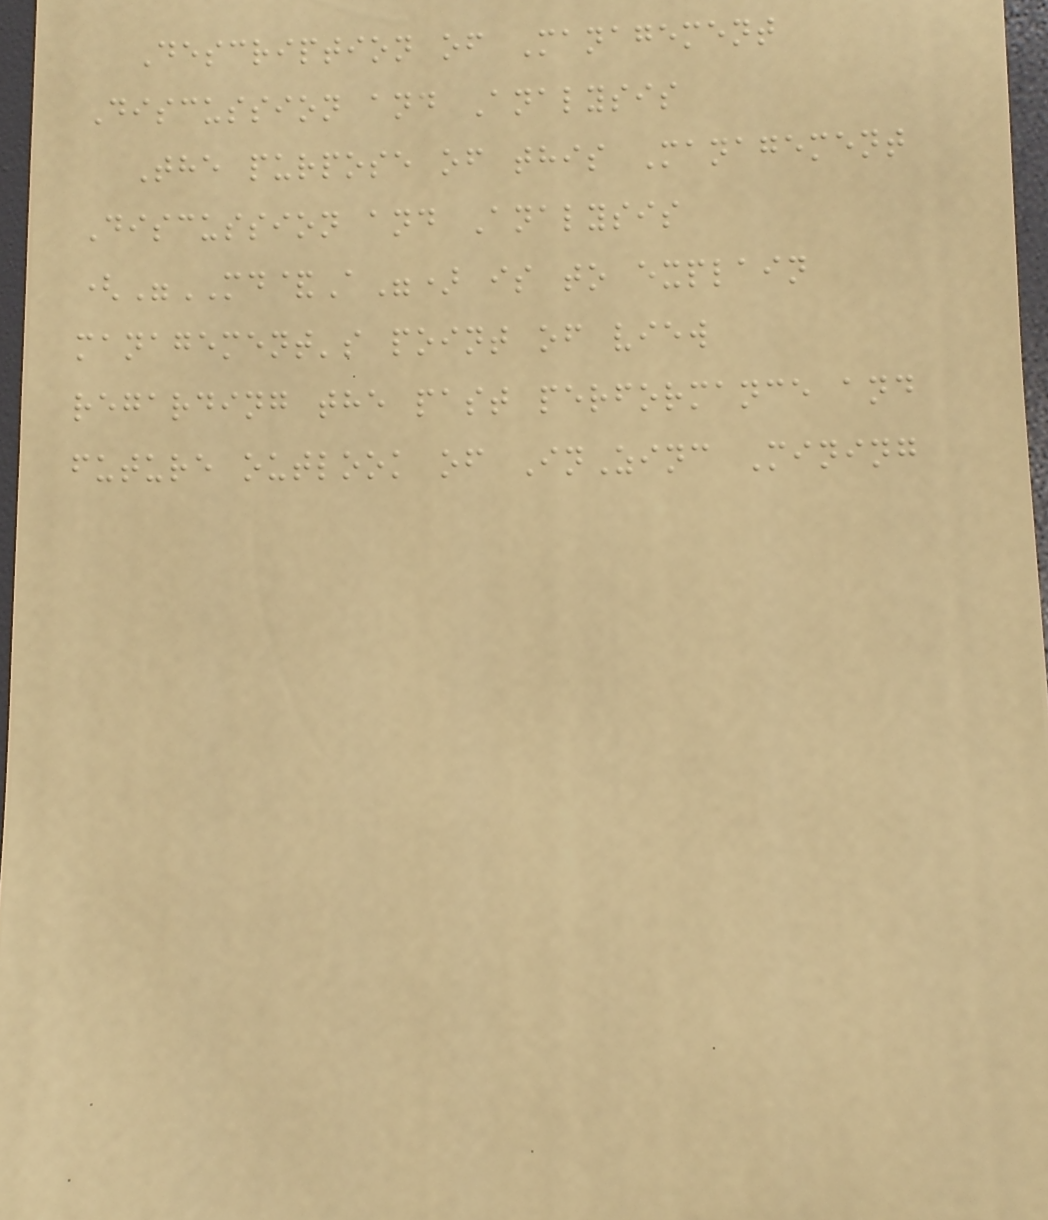Description of Management
Discussion and Analysis
The purpose of this Management
Discussion and Analysis
("MD&A") is to explain
management's point of view
regarding the past performance and
future outlook of InZinc Mining
